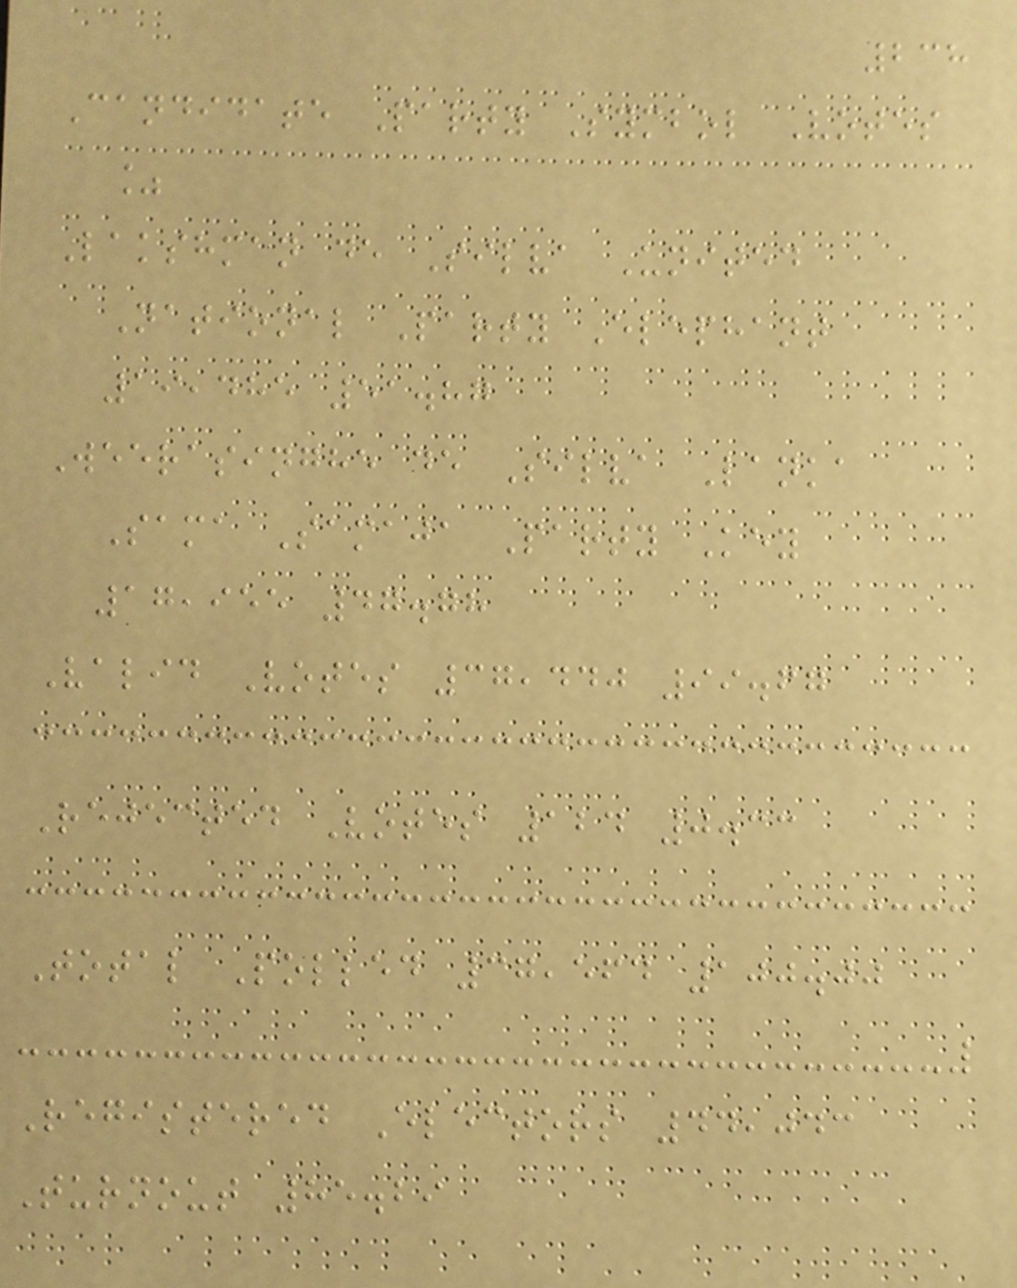238
Candidate Party Symbol Votes
%
Lakshman de Silva United
National Party Elephant
19,485 51.87
Weerasinghe de Silva Lanka
Sama Samaja Party Key
17,955 47.78
Valid Votes 37,440 99.67
Rejected Votes 124 0.33
Total Polled 37,564 100.00
Registered Electors 44,043
Turnout 85.29
